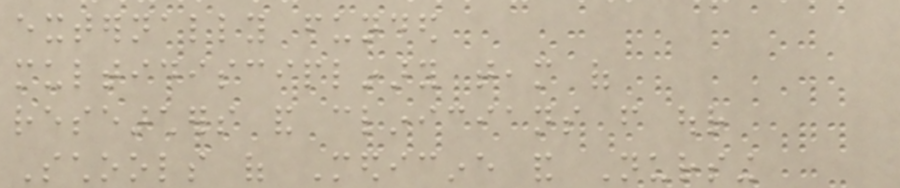externally funded
multidisciplinary team of
researchers and clinicians from our
Schools of Medicine and Nursing
